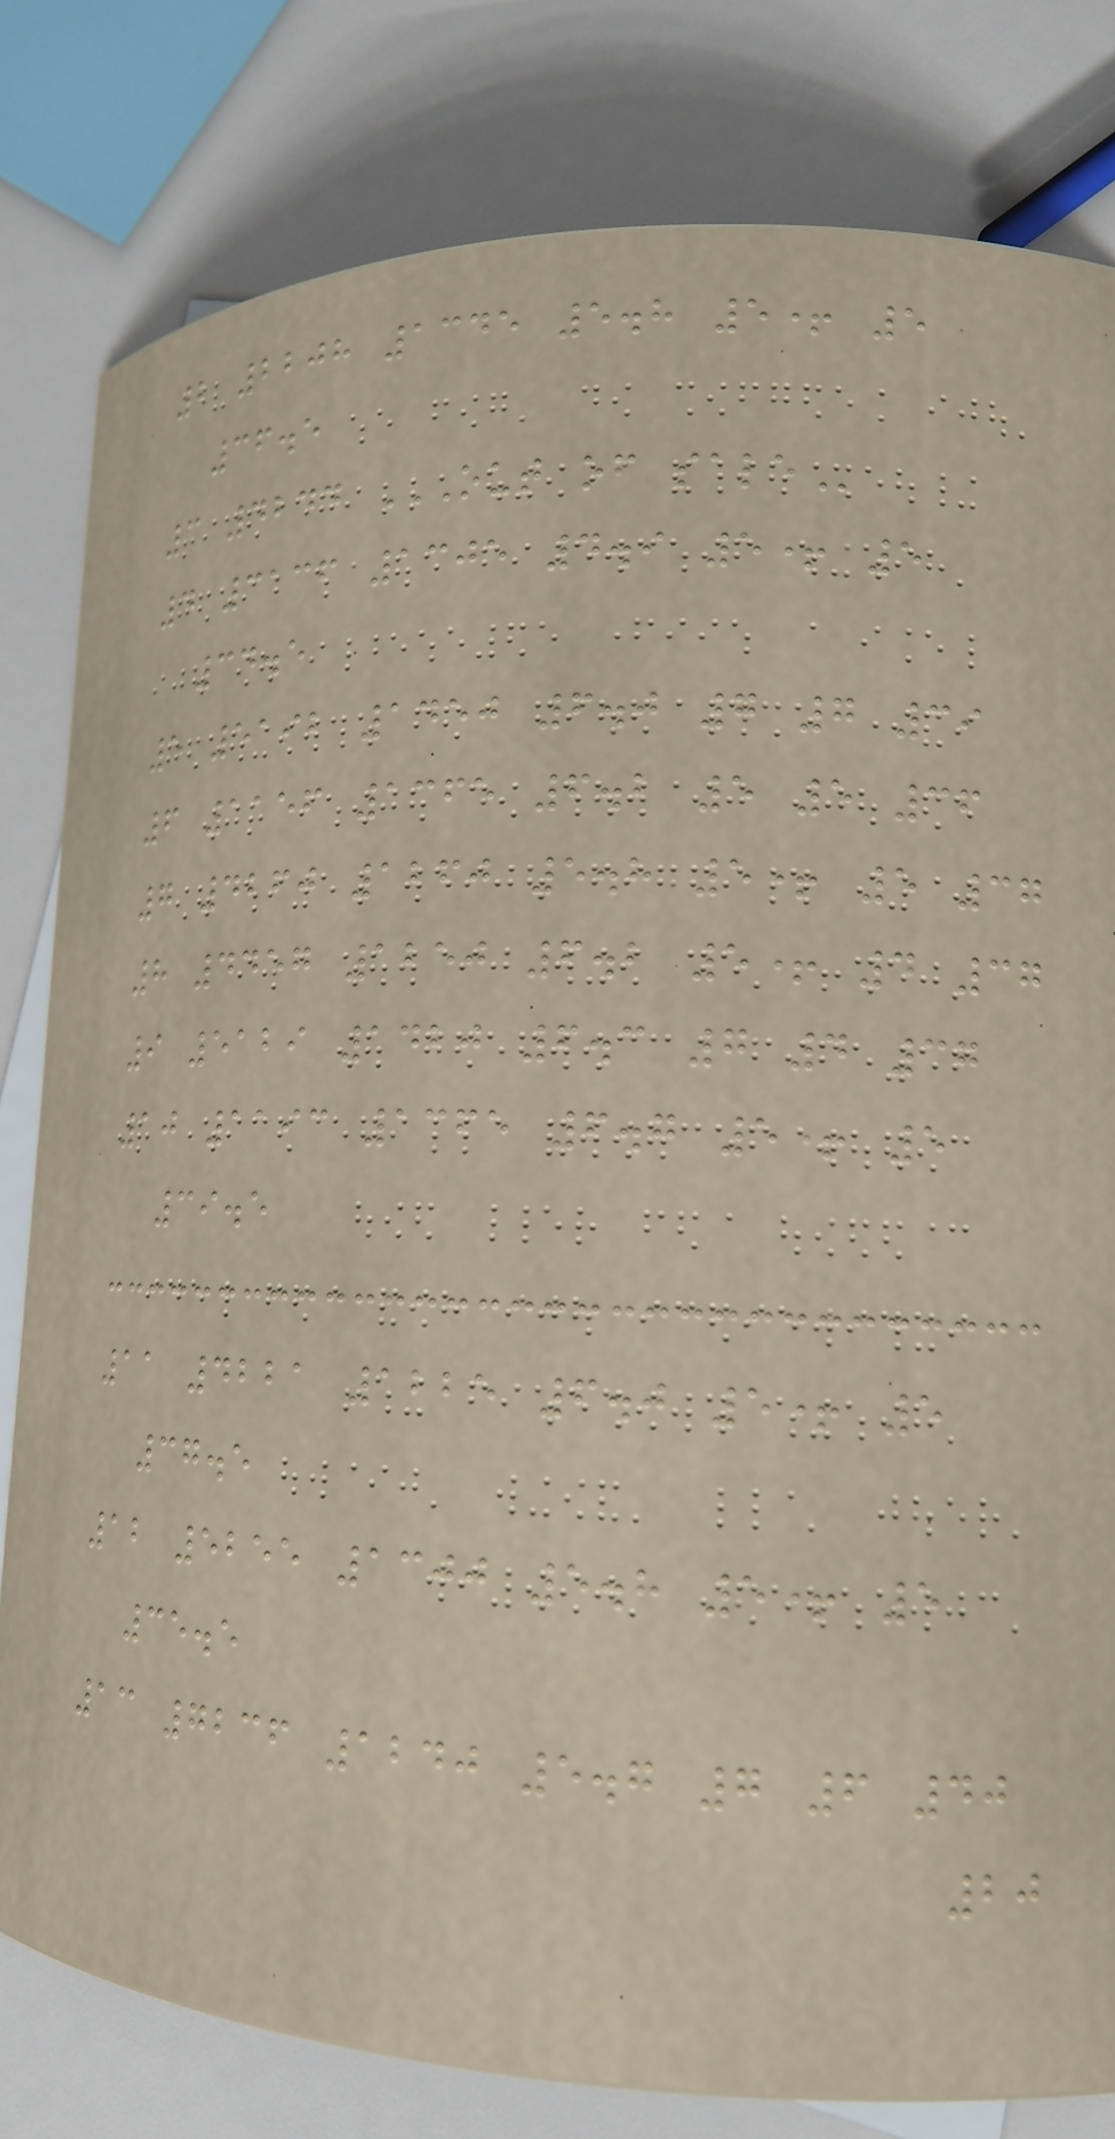2 2208 1345 5.8 5+ 5
36.5
3 4244 OUT OF SALE
4 3136 1305 4.9 5+ 5
34.5
5 5192 1450 6.0 7 7 39
6 1156 1365 6.2 5 5 36
7 4260 1260 5.8 5+ 5 37
8 4457 1250 6.2 5+ 4 37
9 5129 1420 6.3 7 4 37
10 1193 1365 6.7 5+ 5
39.5
11 4221 1225 6.0 5+ 5
37.5
12 5255 1300 5.8 5+ 5
35.5
13 7236 1240 5.7 7 6 40
20
